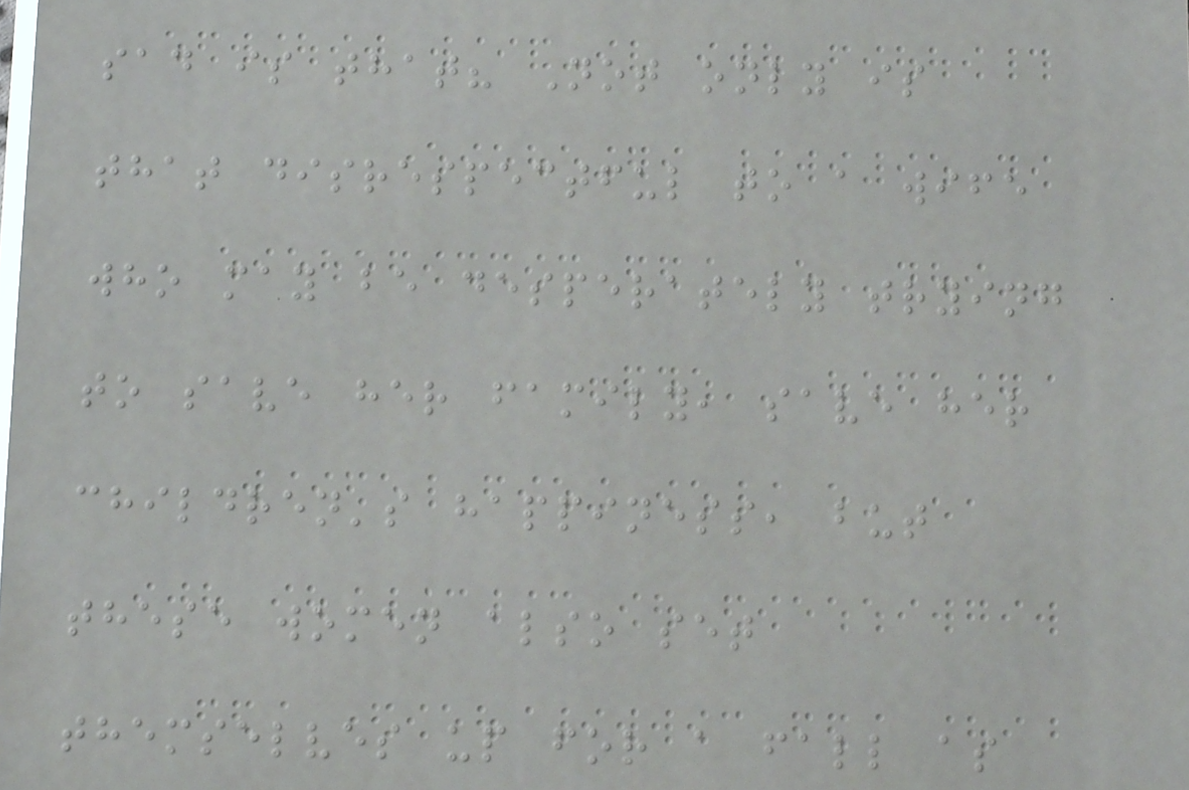sad is that? Not only is
that disrespectful to a wife
who may be desperately trying
to save her family, save her
children's happiness, but
these women also set
themselves up for a fall as
